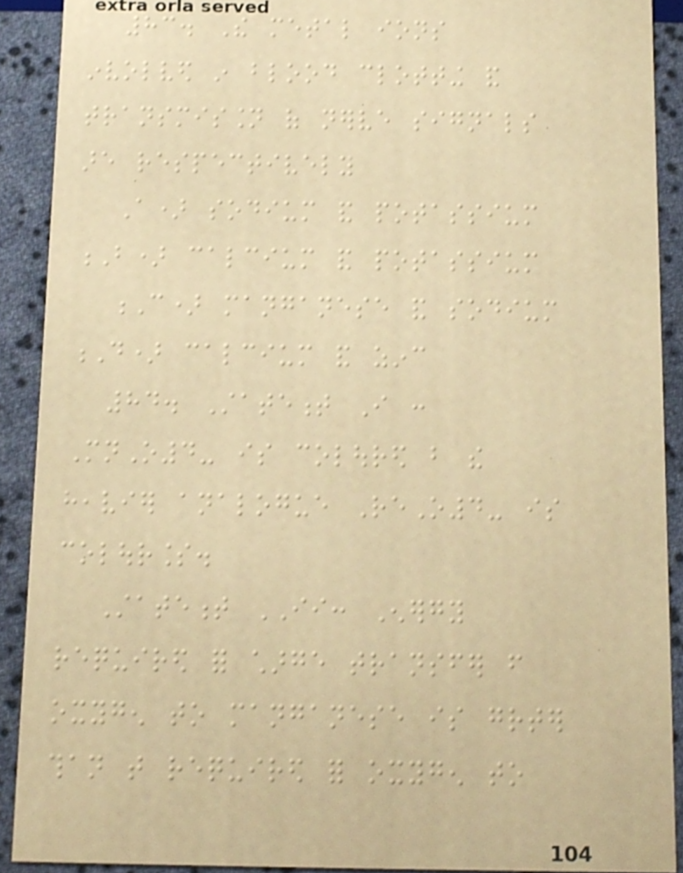83. The metal ions
involved in blood clotting and
transmission of nerve signals
are respectively
A) sodium and potassium
B) calcium and potassium
C) manganese and sodium
D) calcium and zinc
84. Statement I :
MnO4- is coloured but the
heavier analogue ReO4- is
colourless.
Statement II: Energy
required for charge transfer from
oxygen to manganese is greater
than that required for oxygen to
